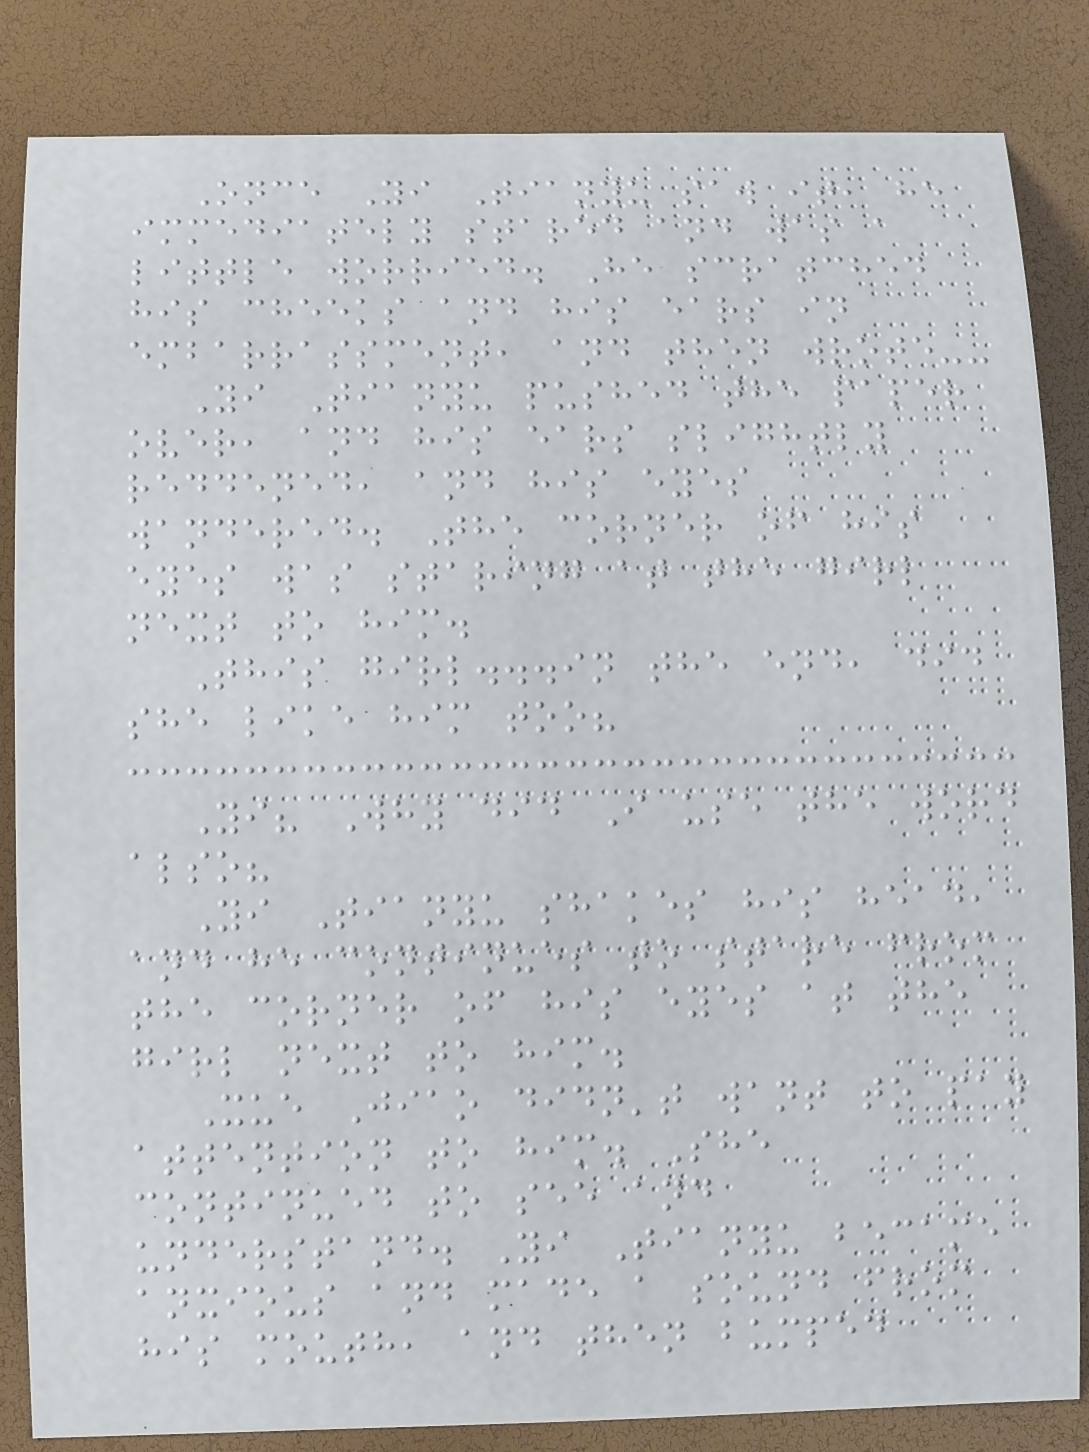Once Yi Tianyu saw it, he
immediately stared and was a
little worried. He scratched
his cheeks and his ears in
embarrassment, and then wrote--
Yi Tianyu pushed the paper
over, and his ears slightly
reddened, and his eyes
wandered. The corner of his
eyes was staring at the girl
next to him.
This girl...in the end, did
she like him too?
Yi? Why did I use the word
also?
Yi Tianyu shakes his head,
and he continues to stare from
the corner of his eyes at the
girl next to him.
Xue Jiao didn't want to pay
attention to him. She
continued to see and
understand. Yi Tianyu became
anxious and made a sound from
his mouth, and then bumped
